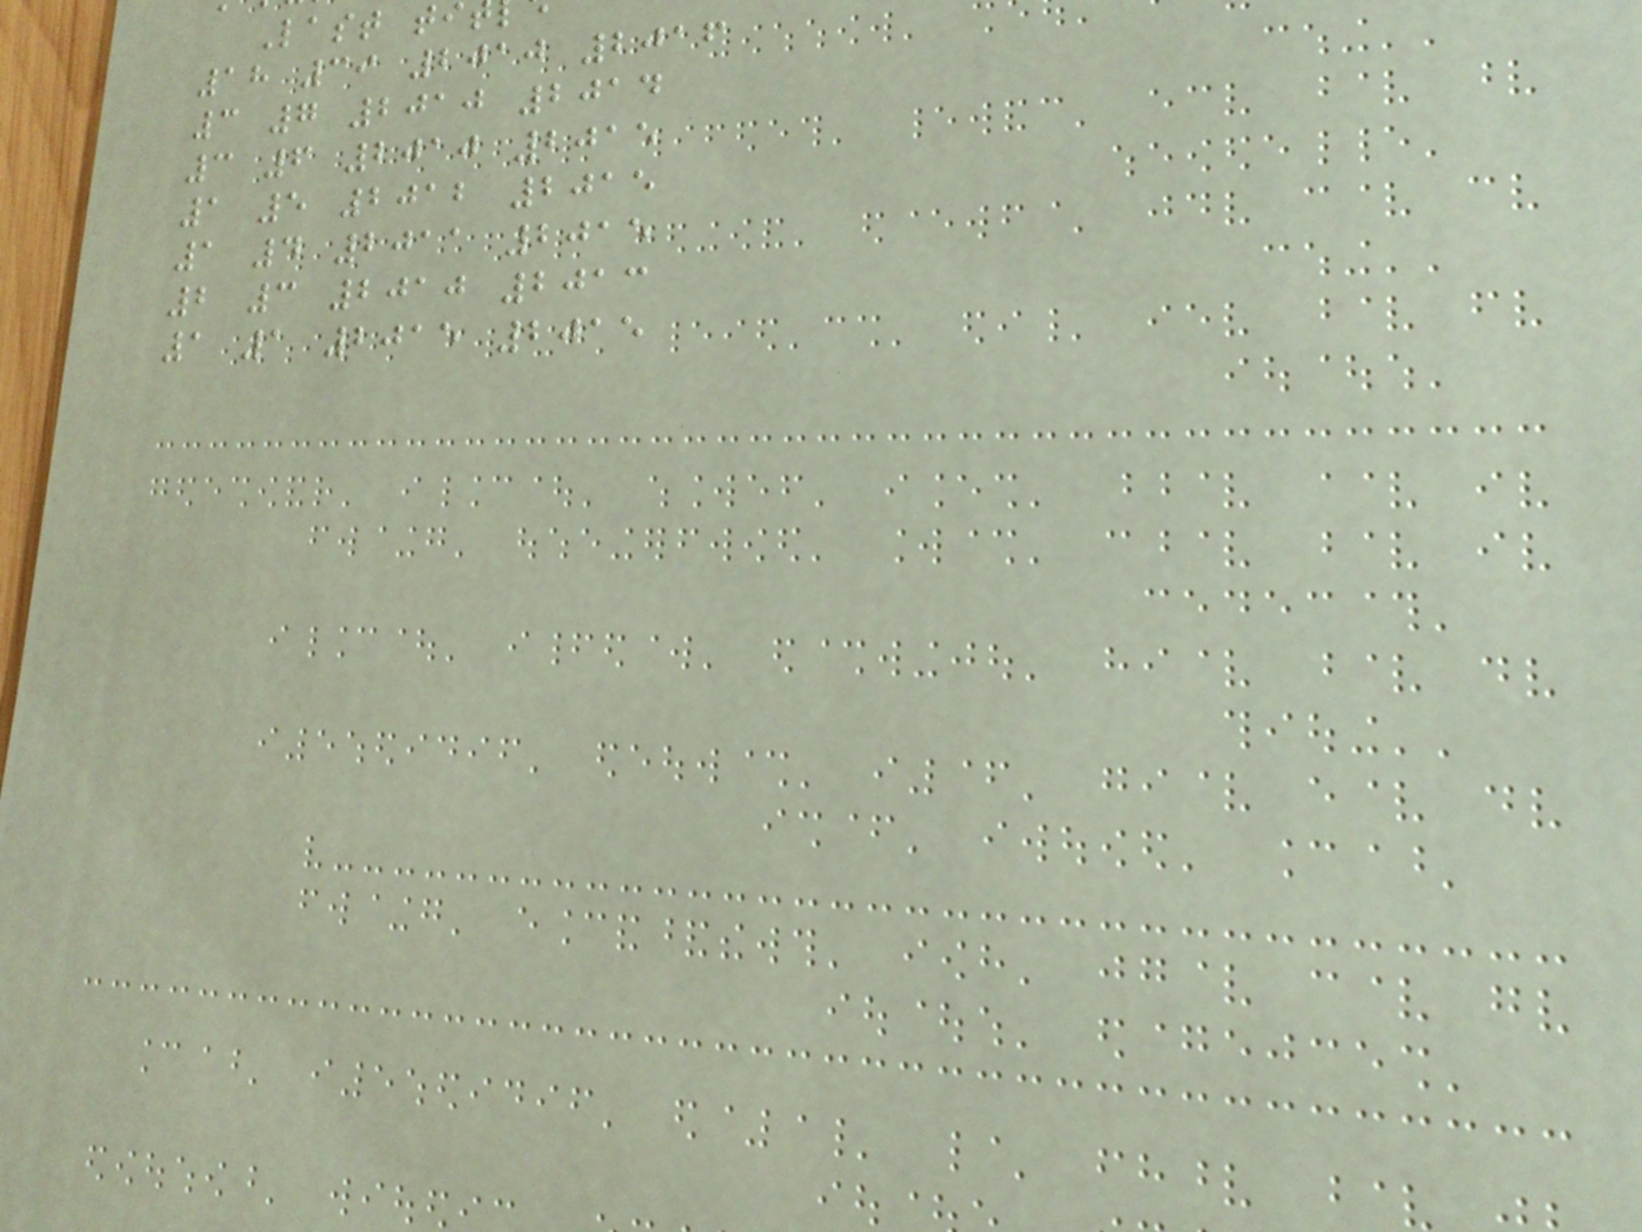Last ti
18 39 2010 2016
3 7 2010 2014
3 6 2010 2015
1 5 2012 2015
1 4 2011 2015
2 3 2010 2013
1 1 2015 2015
